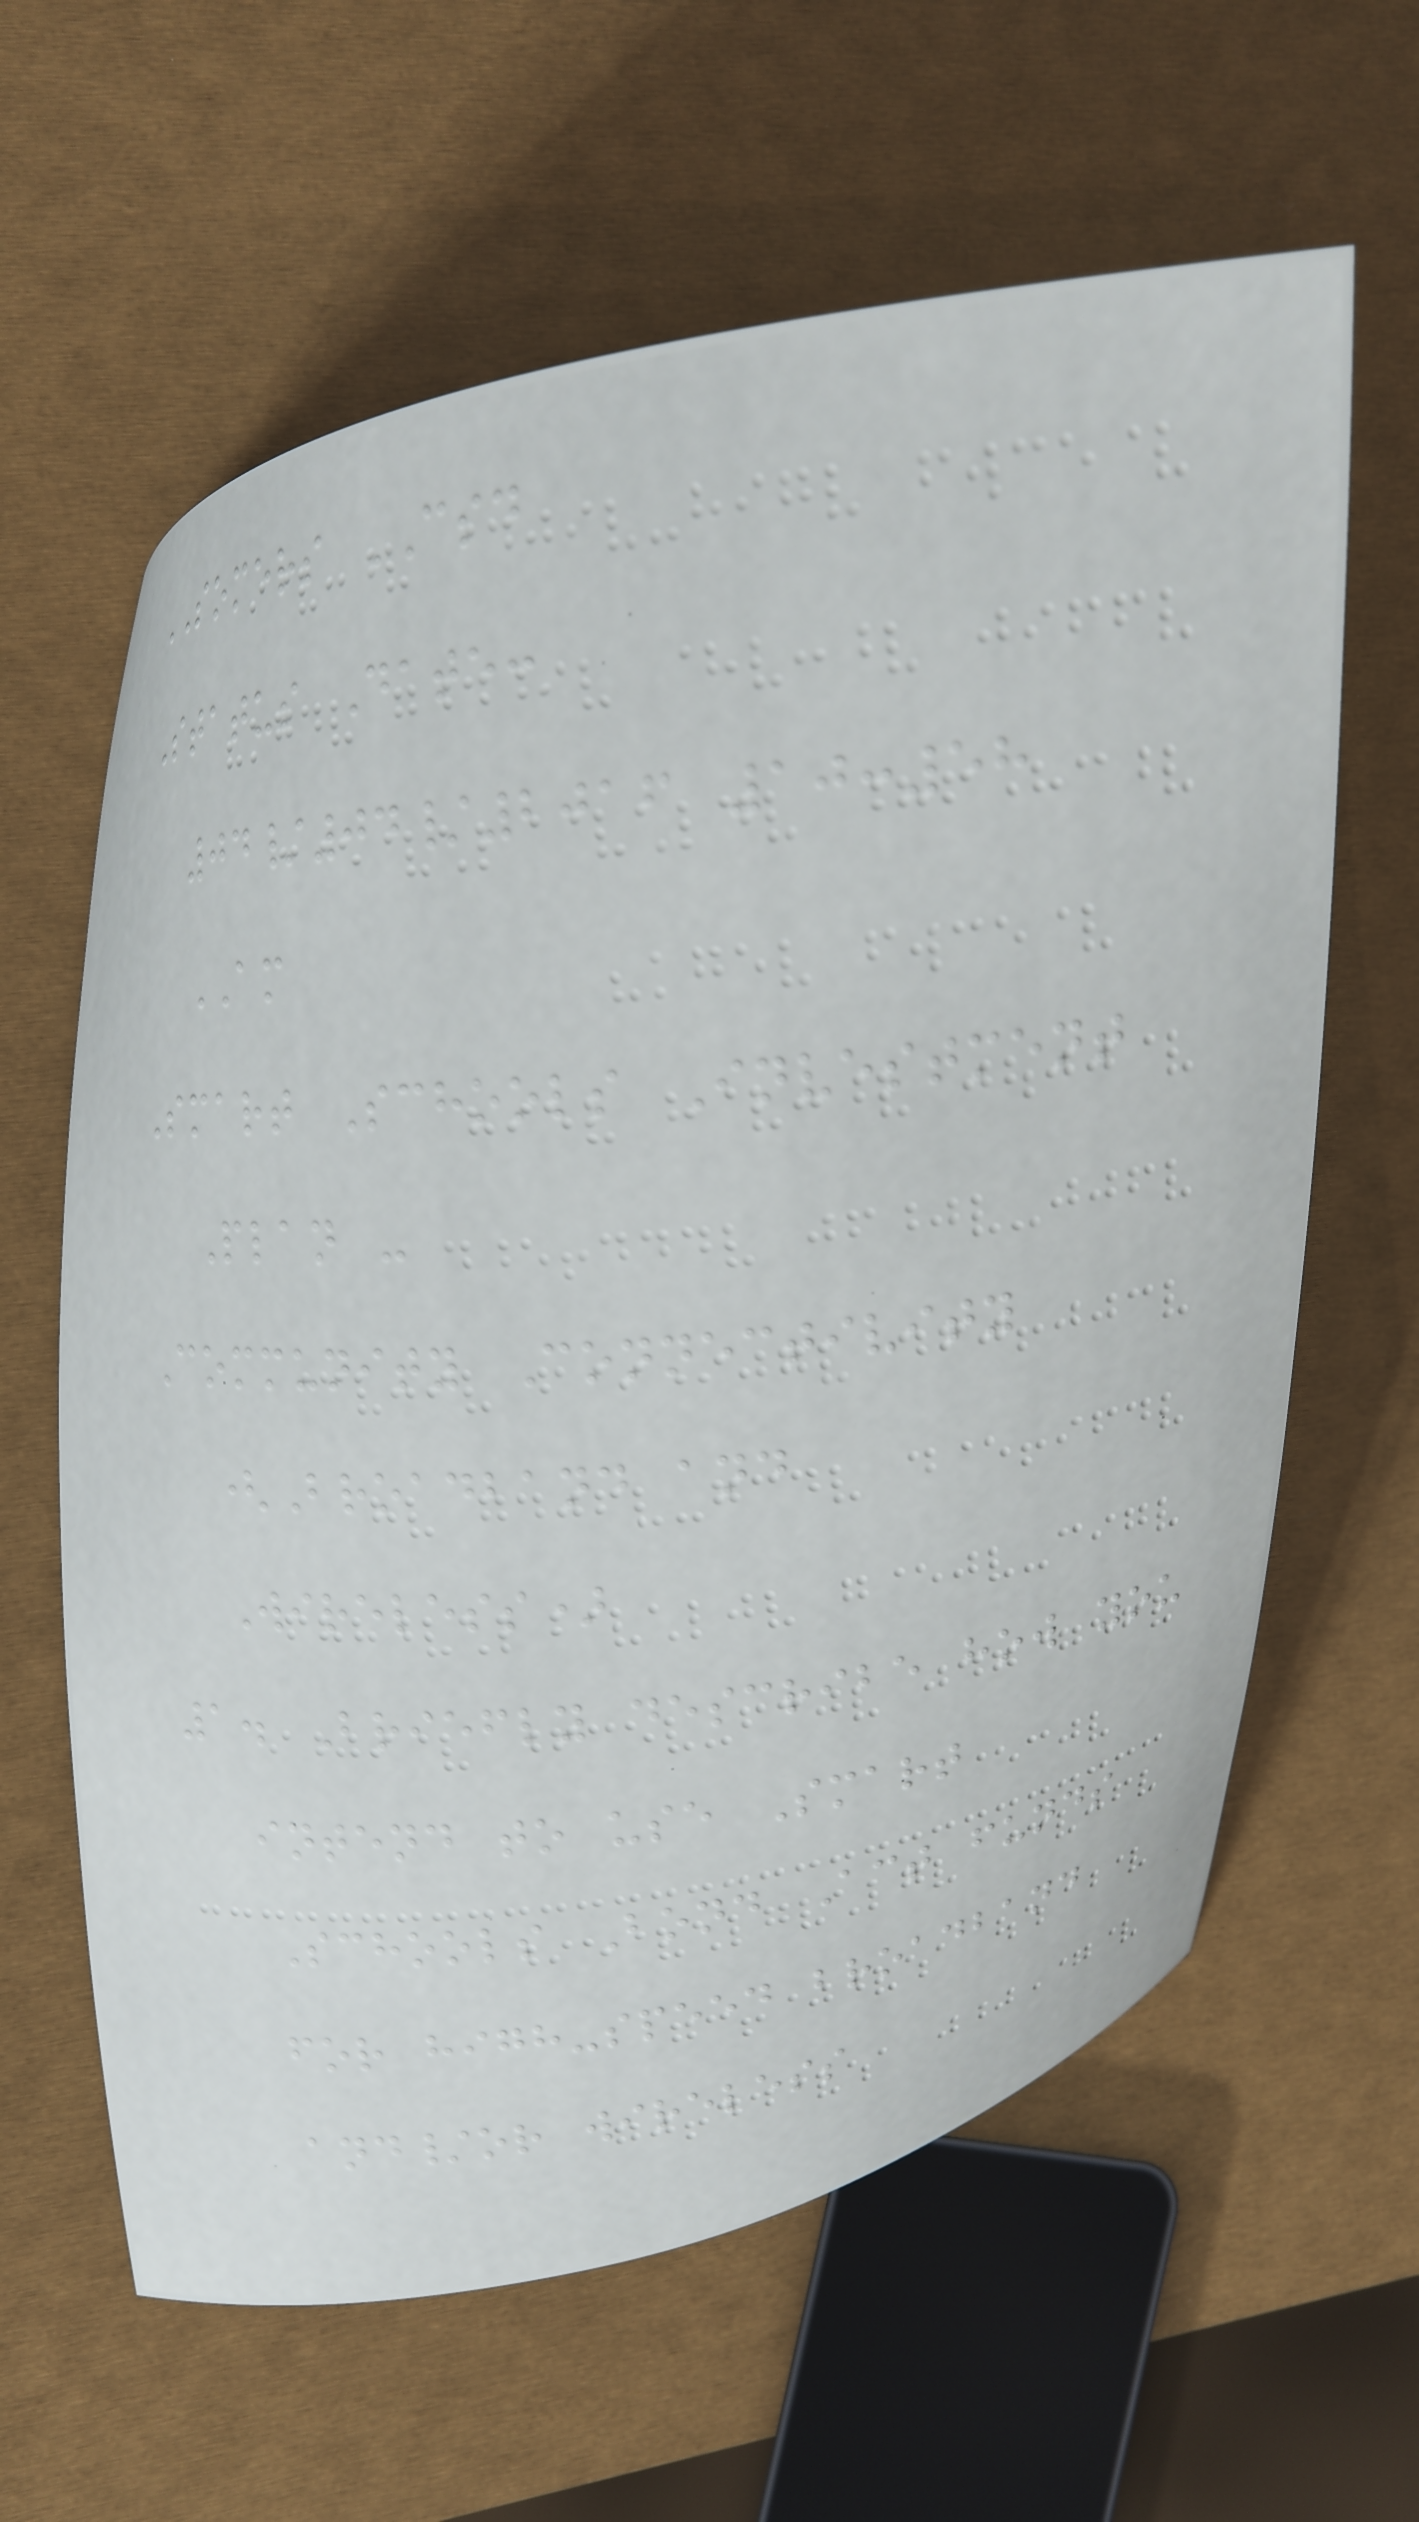SOMERS CSD
Status Date:
04/04/2016 10:58
AM
Smart Schools Investment
Plan -
Community Connectivity
(Broadband and
Wireless)
1. Briefly describe how you
intend to use Smart
Schools Bond Act funds
for high-speed broadband
and/or wireless
